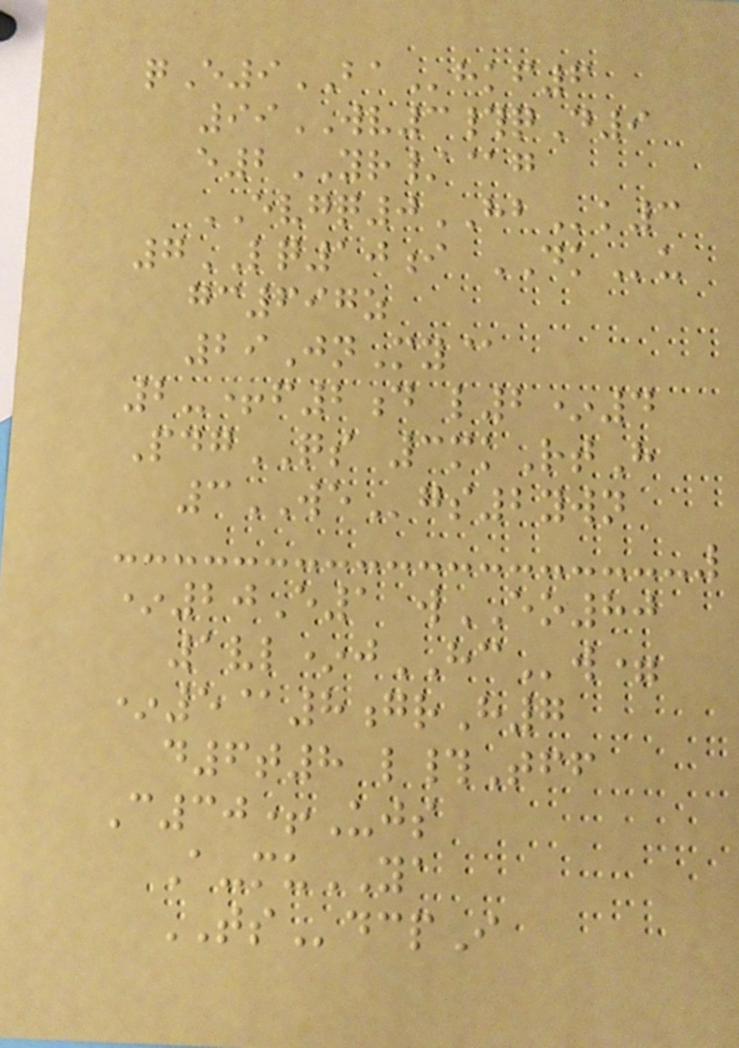qE9BAhkf6
99WV3#qD9
e2YR/@g
EVGQ0HBk3
7LQ10i DKu
gc697z
29JnMy@
2-+f2d l2*4
PdgQS 3mkRtH
3WEgs2ywn
*20E1 wEO80
1vl*jHCw=
*5@8grH7
d6t8 l#Tff
C30+Ujs
A-muYA
TSdcpI
